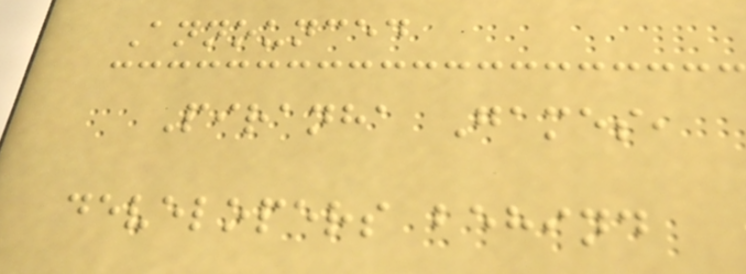Announced
Piranha Games,
developers behind
